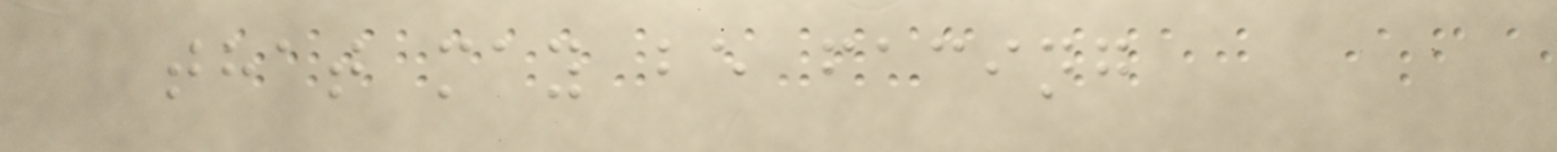that may be facing
